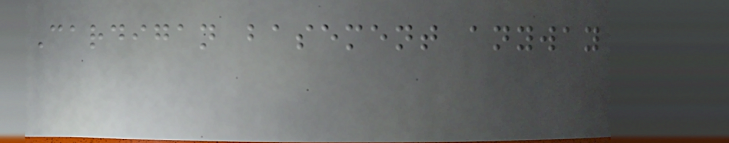Cardigan basement anyway
